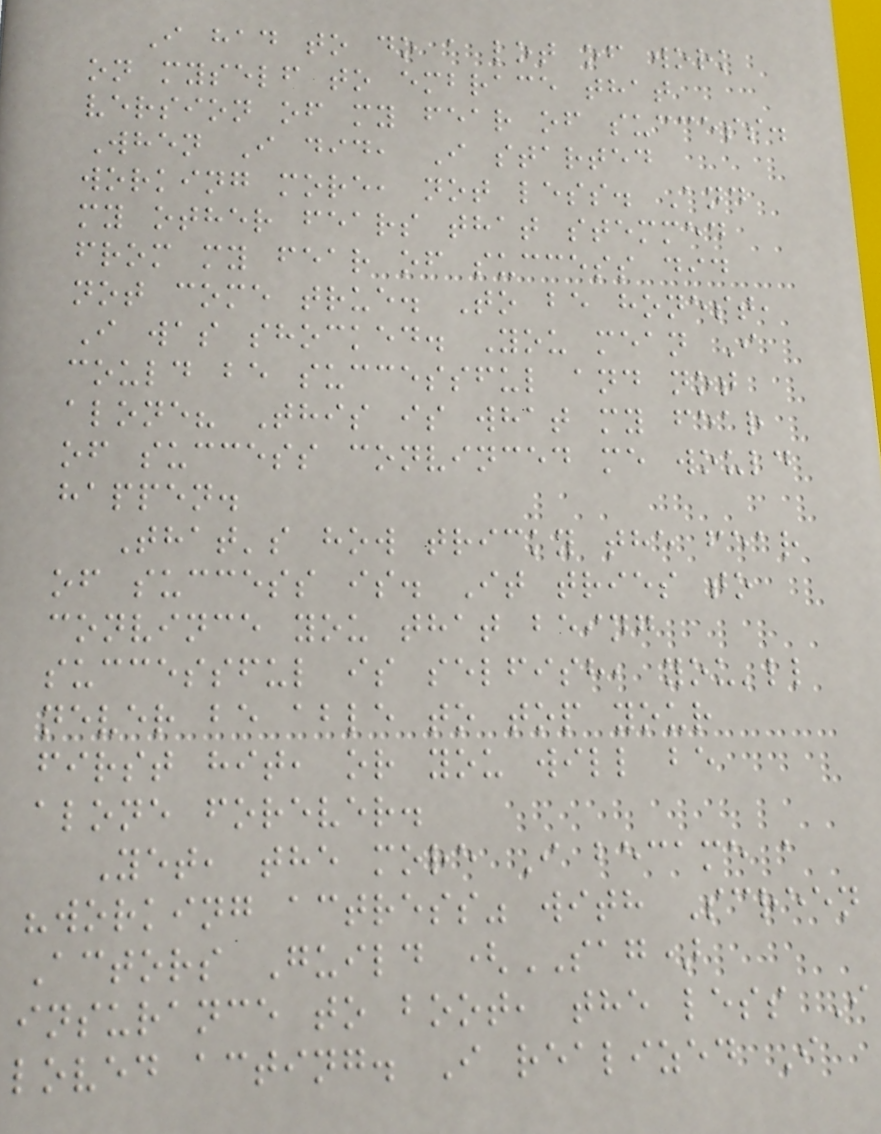I had to do a lot of work
on myself to embrace that
version of my fear of success.
When I did, I started
working more, not less. And
my other fears that stemmed
from my fear of success did
not come true. To be honest,
I was shocked. You mean I
could be successful and not
alone? This is what my fear
of success convinced me would
happen.
That's how tricky the fear
of success is. It tries to
convince you that being
successful is selfish, you'll
never be able to top your
first hit, or you will be
alone forever.
Yet, the more I became a
"working actress" with Screen
Actors Guild (SAG)
insurance to boot, the less I
loved acting. I realized I
